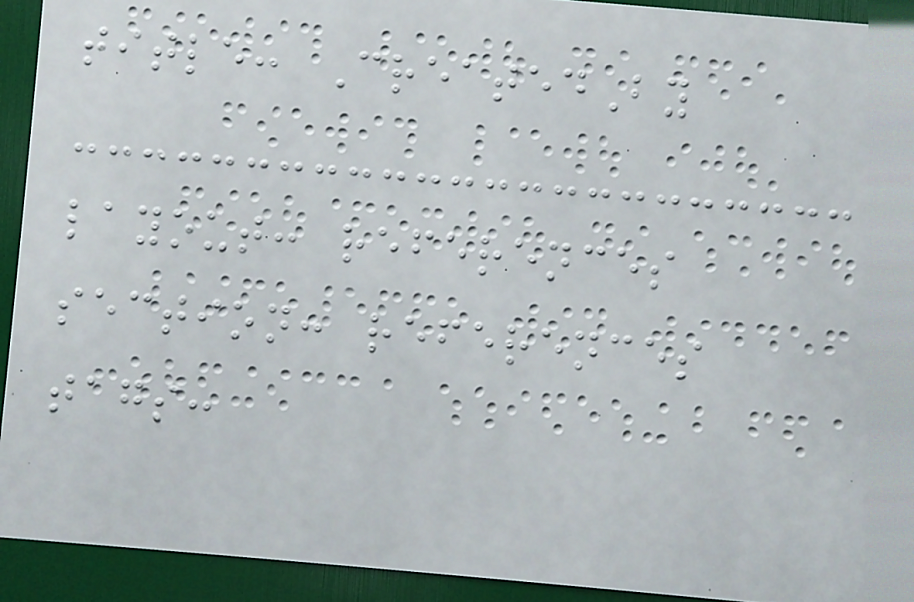title: CreatedBy
layout: references
section: references
tags:
